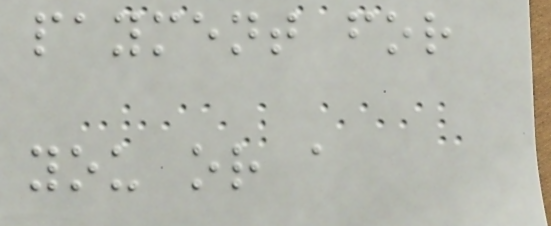payment for
you or a
